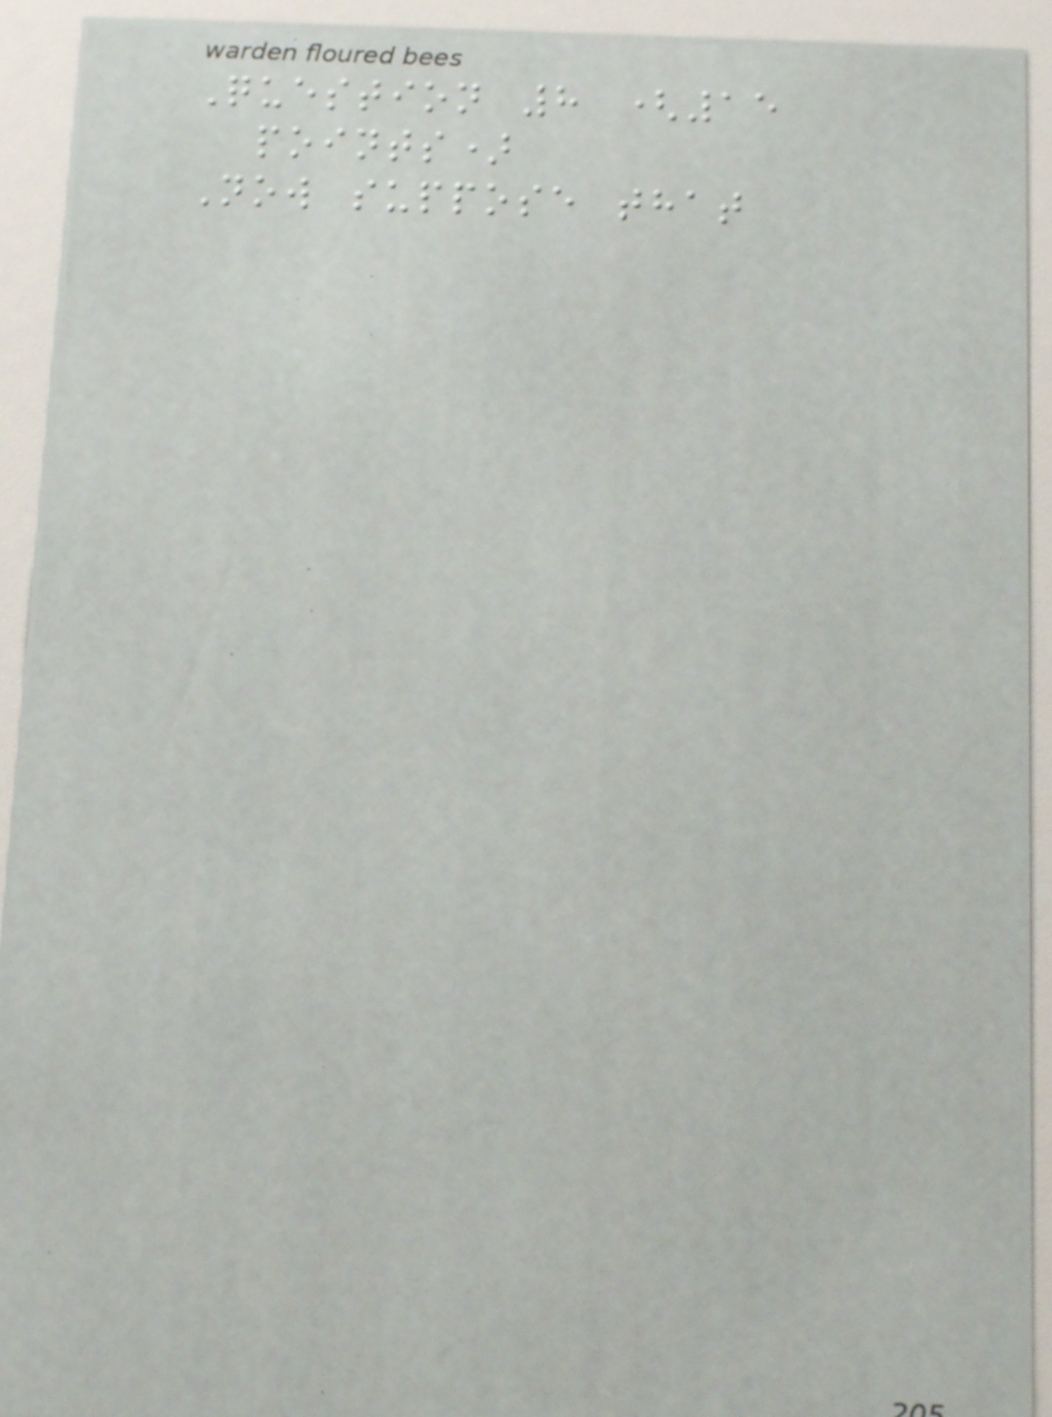Question 8 (15
points)
Now suppose that
